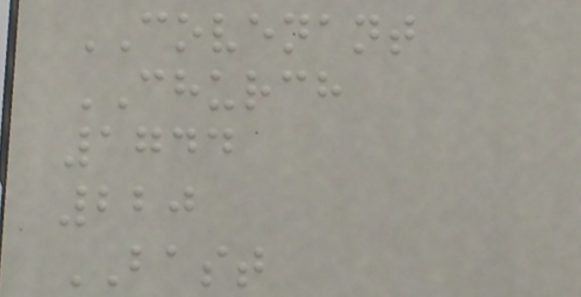COVENANT
CHURCH
1744
220
BAST
